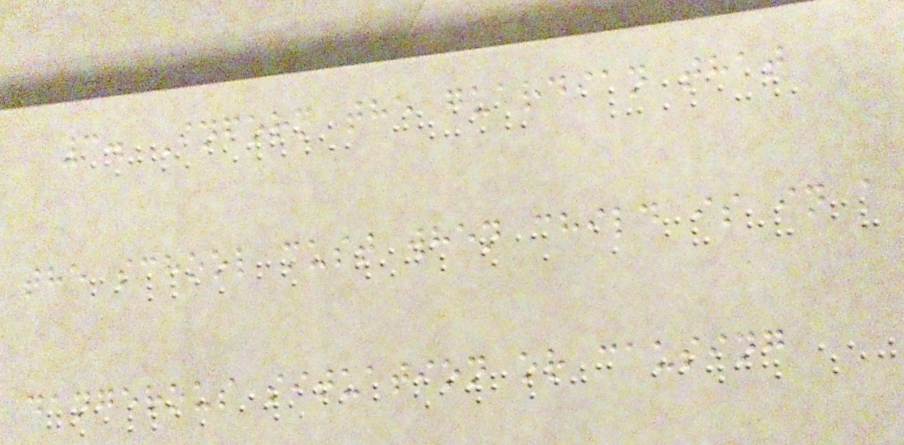3. Inform the guardian that
the school must when child is in a
dangerous situation or causing
